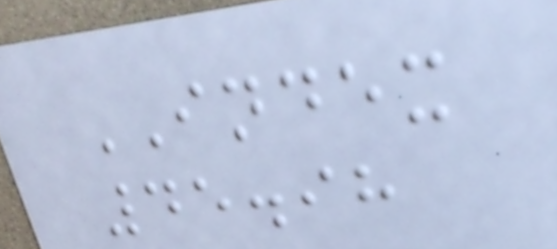INDEX
45.98
